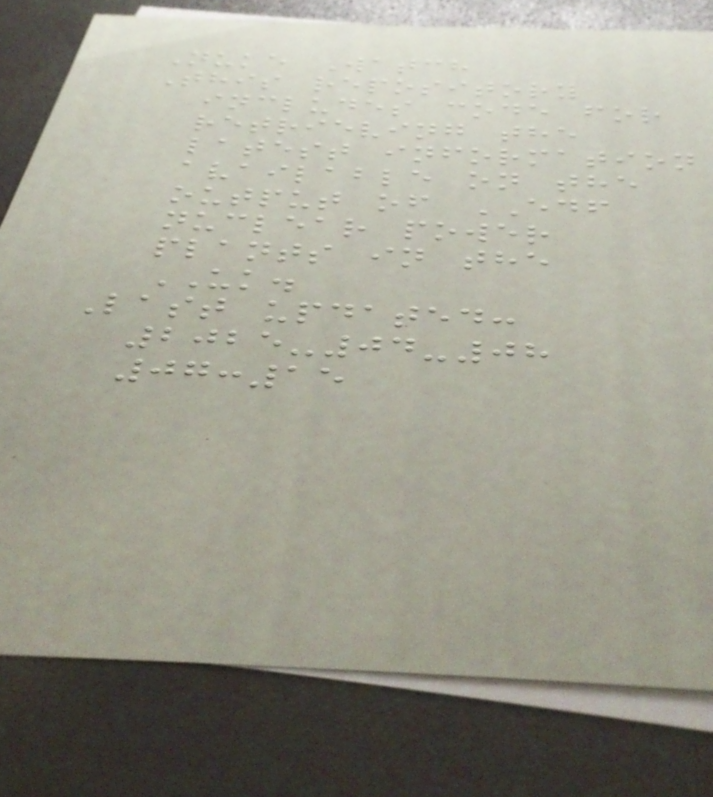Nuke Watch
This repository
includes code for
retrieving the
latest information
available on the
output of EDF
nuclear power
plants in the
UK.
Last updated:
2025-04-08
07:15
